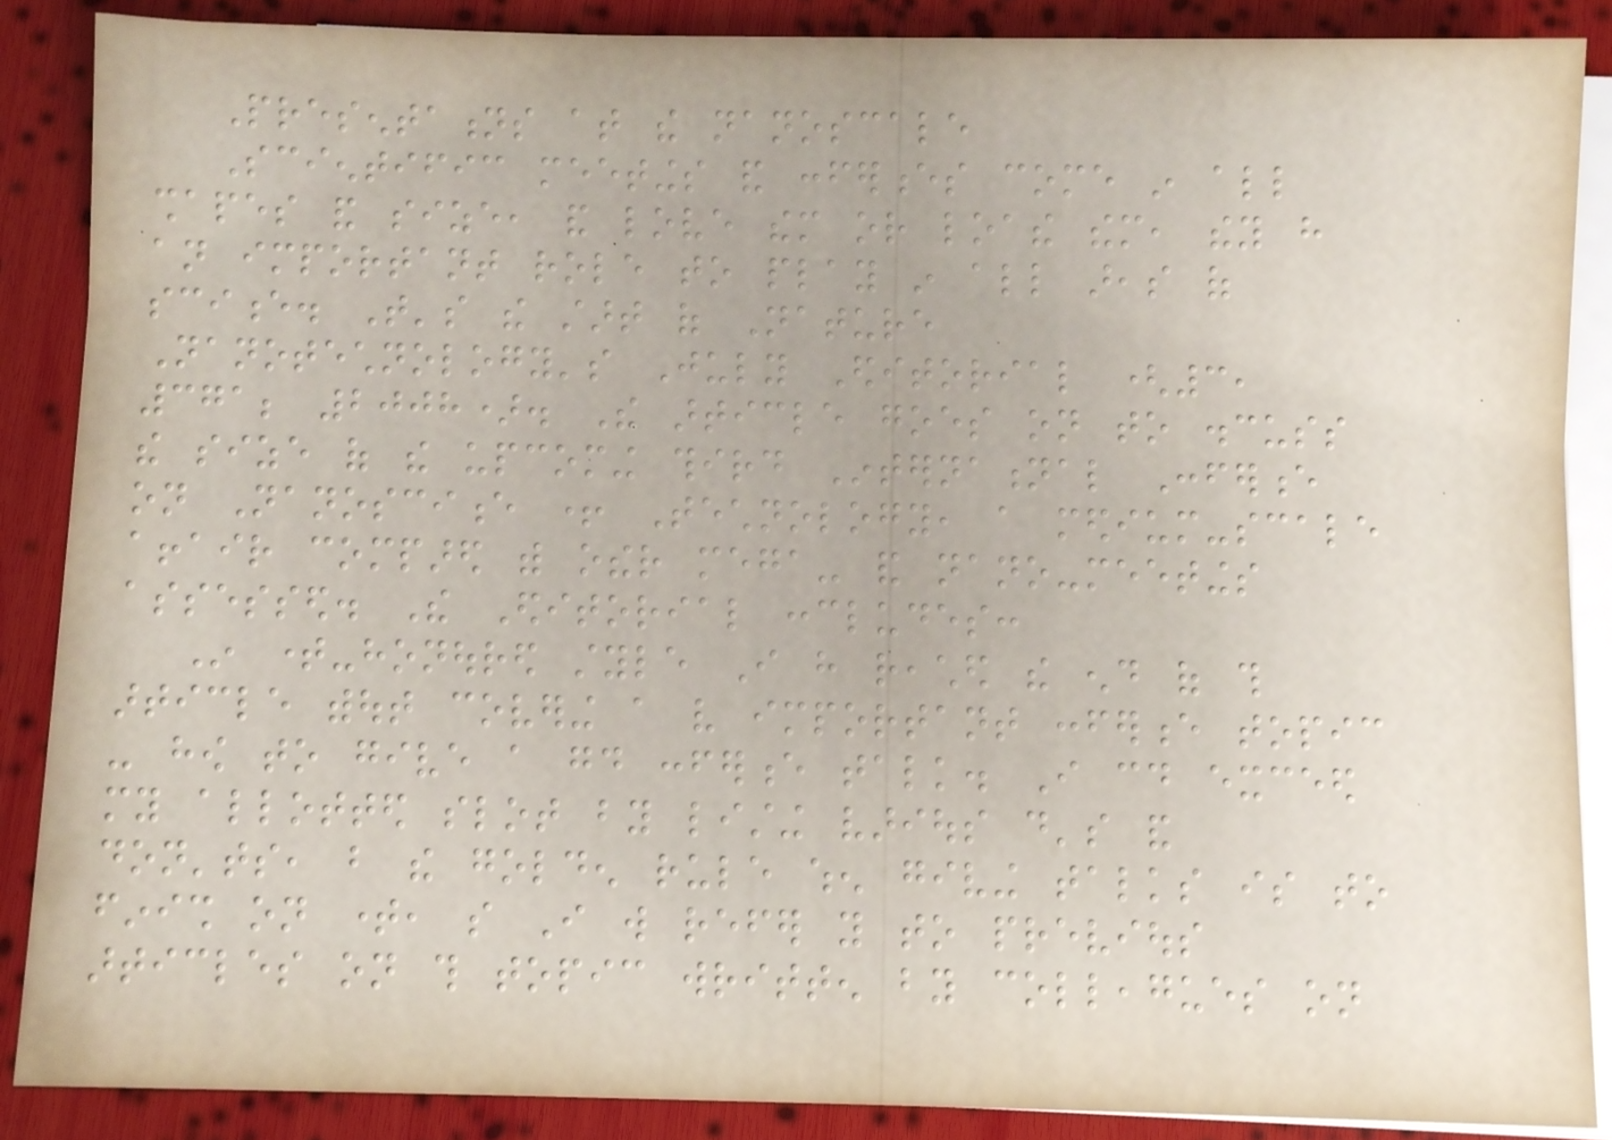Presentations at the nanoscale
Scientific meetings and conferences come in all
shapes and size, and love them or loathe them, they have
an important role to play in all areas of
science. That's the start of Nature
Nanotechnology's July Editorial (3,
371; 2008). The article goes on to discuss
the size of the upcoming third International Conference
on Nanoscience + Technology, a medium-scale
affair compared with other mega- and nano-meetings
assessed. The Editorial concludes:
In time-honoured style I have reached the end of this
article without covering a very important conference topic
- how to give a good conference talk. I could exceed
my allotted slot by listing various do's and
don'ts, but the golden rule when giving talks is to
finish on time, so I will refer you to previous
articles on this topic written by colleagues on
